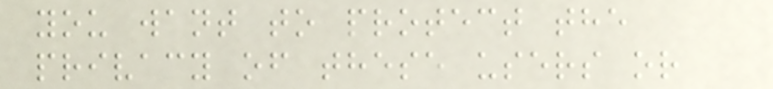you want to protect the
privacy of these users or
